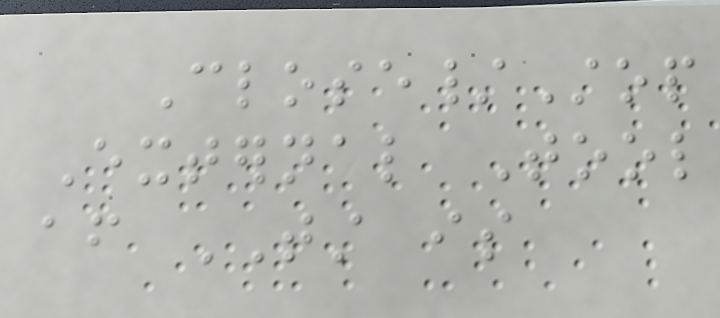Close/Stop
External Tool
after TST is
